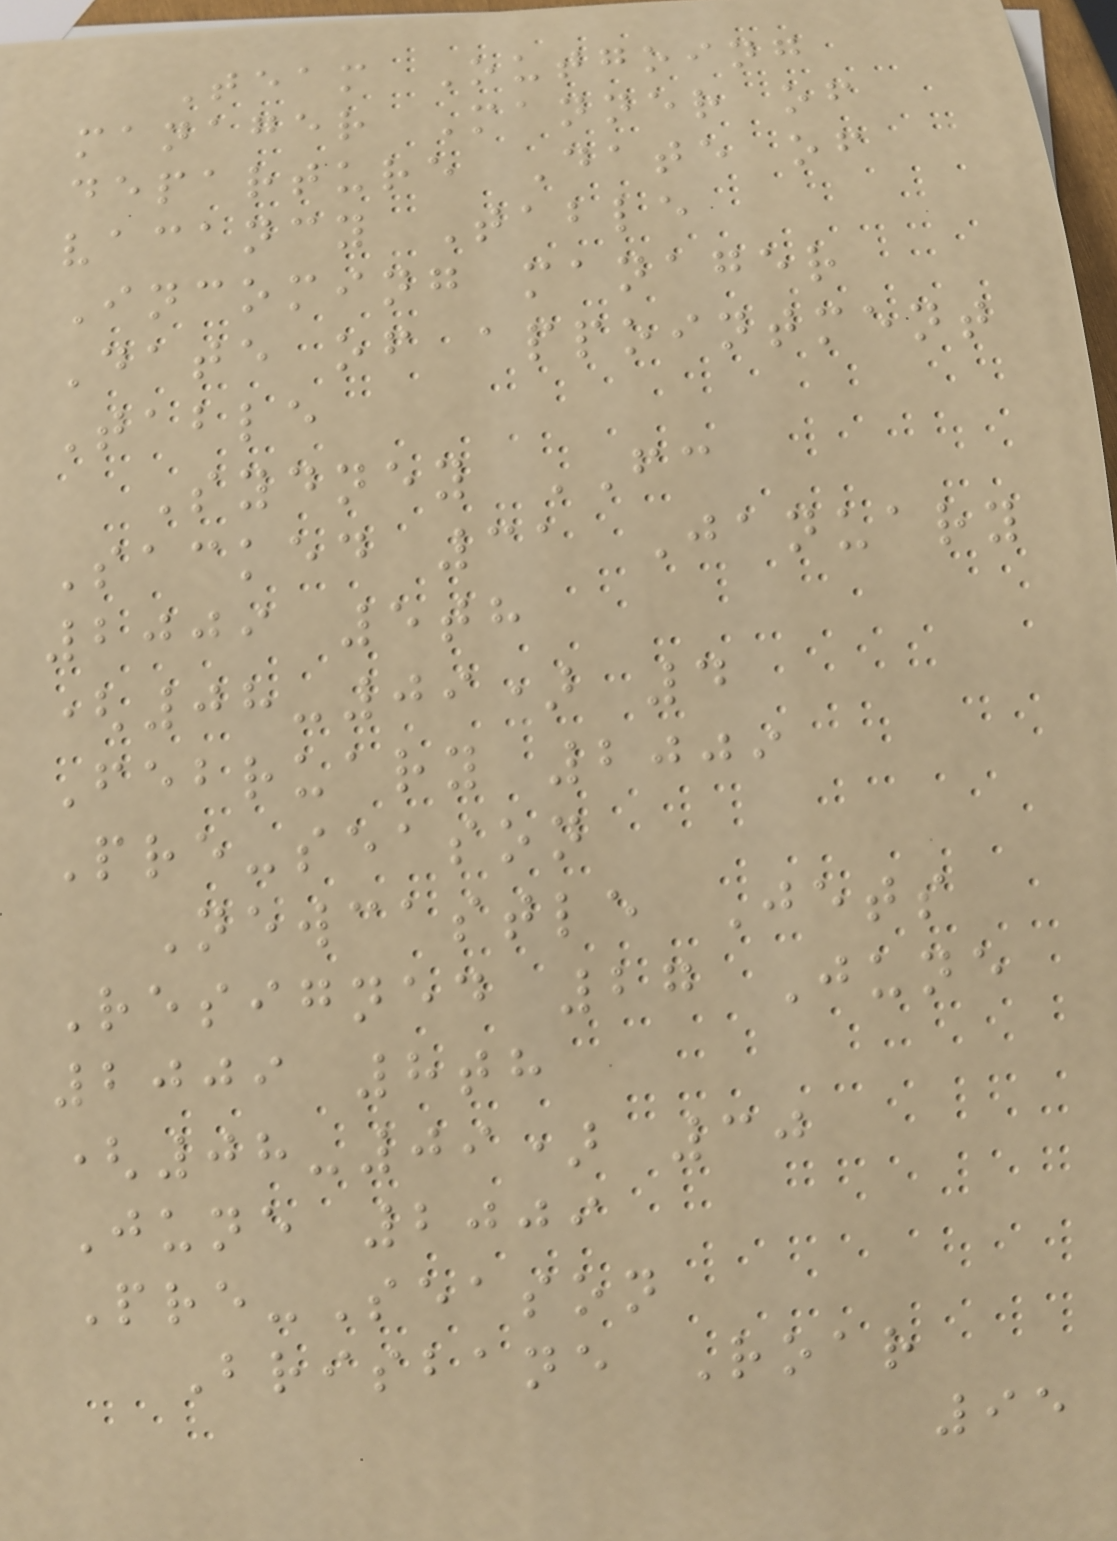Team Outgoing
manager Manner of
departure Date of
vacancy Table
Incoming manager
Date of appointment
Table
Sydney FC
Sacked 31 January
2009 5th
(08-09) 4
February 2009
Pre-season
Newcastle Jets
Resigned 27 June
2009 8th
(08-09) 30
June 2009
Pre-Season
Brisbane Roar
95
